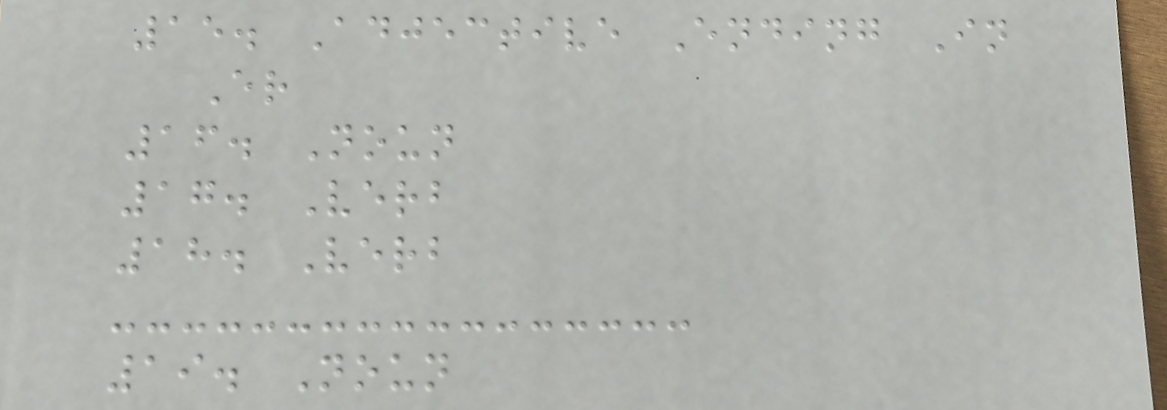15. Adjective Ending In
Er
16. Noun
17. Verb
18. Verb
19. Noun
